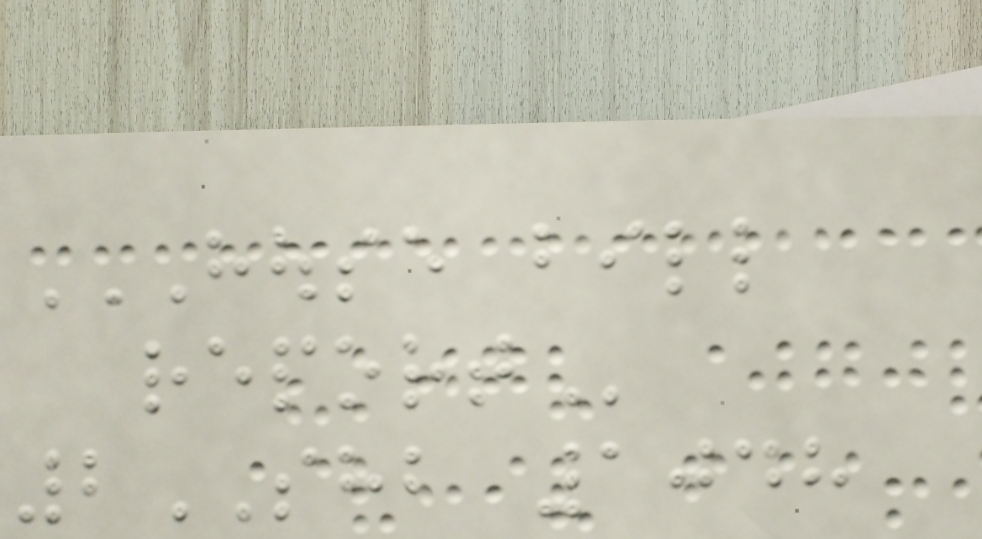HOUSE BILL
REPORT
2SHB 1048
